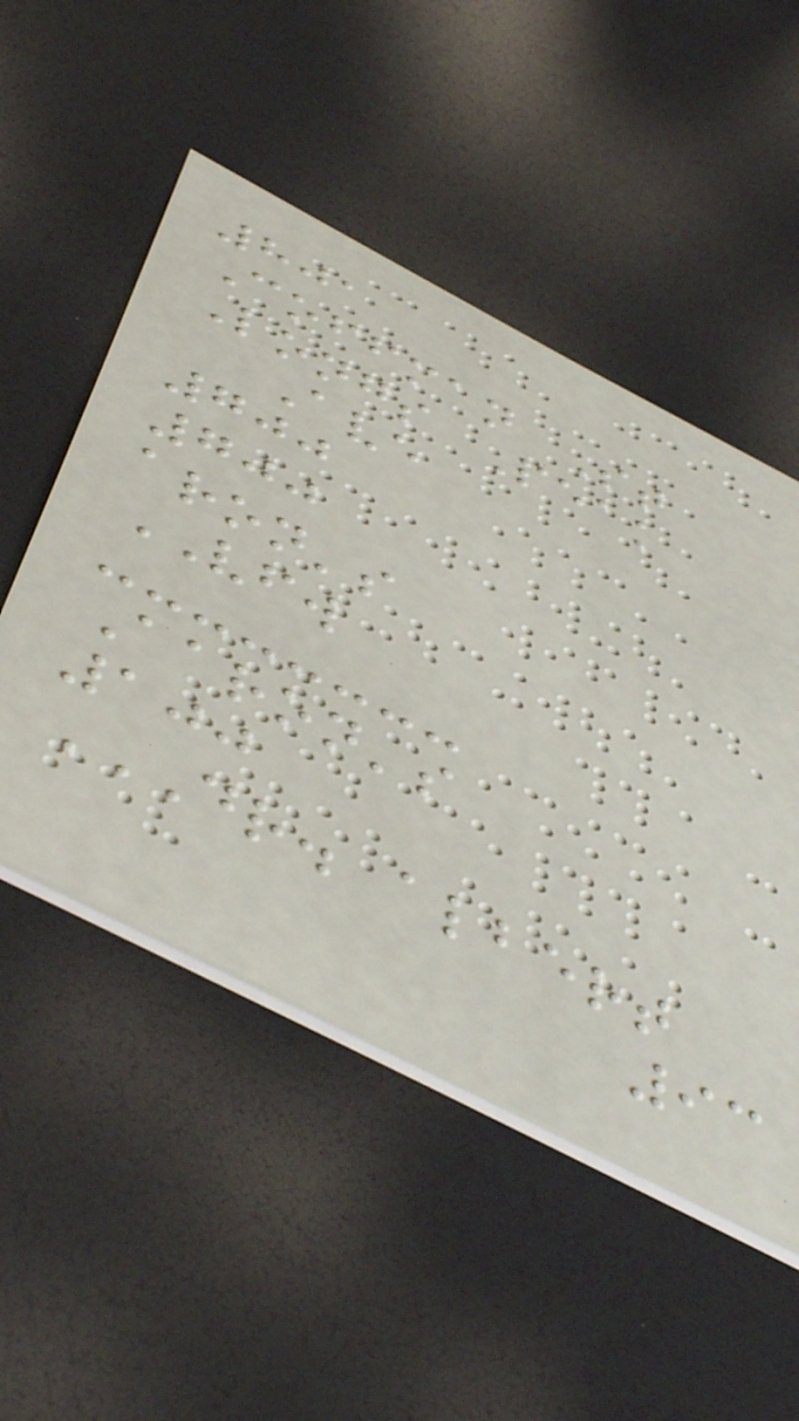801
Coffman St
Longs Peak
Ave
700
700
aron's
VFW
Aaron's
100
DR. ALBERT
93
